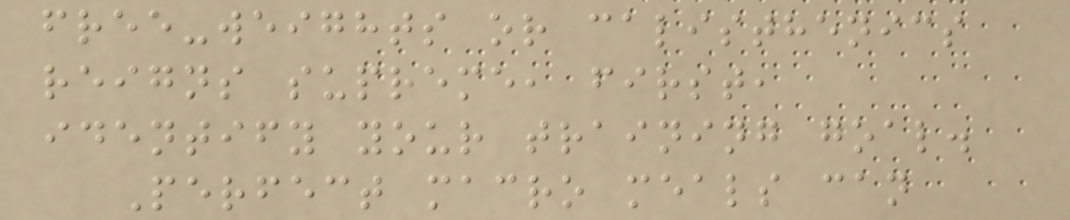free-weights or calisthenics
reigns supreme, first,
identify your training goal.
Perfect macro meals can
